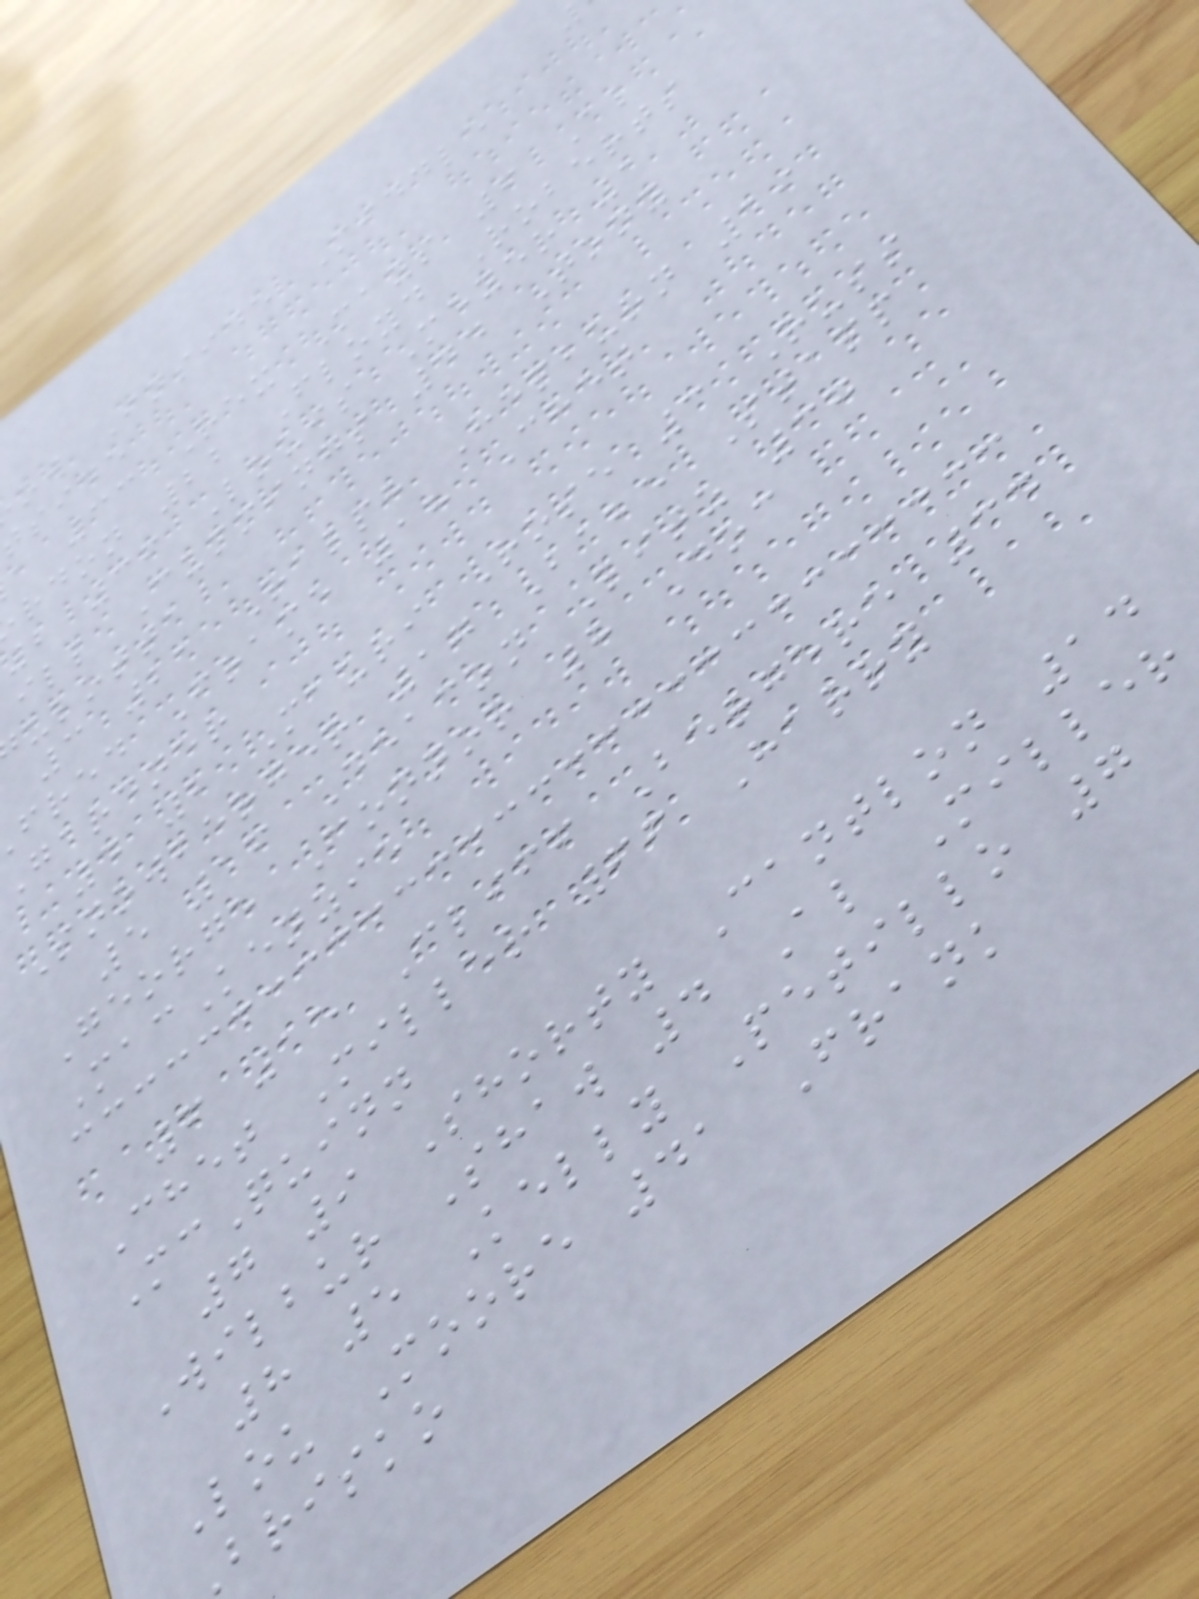ow Inside Middle
side
a 33 Rex Mays 6 Al
rdon 22 Floyd Roberts
2 36 Louis Meyer 1
ill Cummings 44 Tony
ulotta
3 21 Ralph Hepburn 19
fred Frame 18 Chet
gardner
4 2 Mauri Rose 3 Russ
Snowberger 17 Babe Stapp
5 16 Deacon Litz 37
George Connor 8 Doc
MacKenzie
6 15 Cliff Bergere 34
Chet Miller 66 Harry
McQuinn
7 9 Shorty Cantlon 14
Wilbur Shaw 4 Al Miller
8 5 Kelly Petillo 7
Lou Moore 41 Frank
brisko
